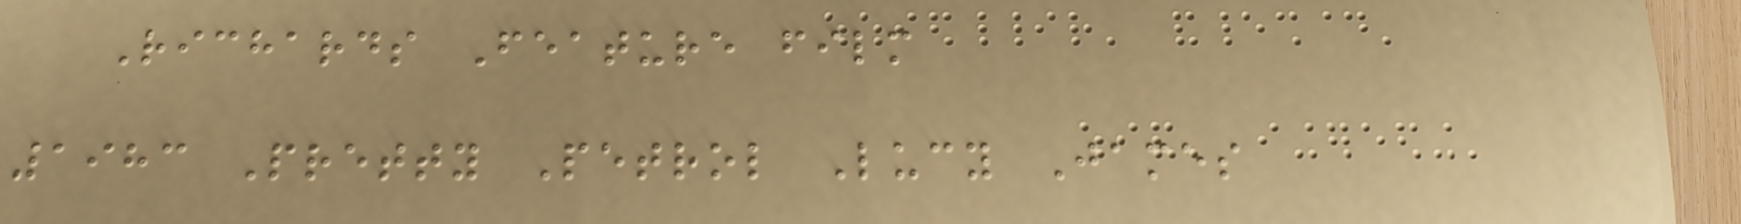Richards Feature film
1983 Pretty Petrol Lucy James
